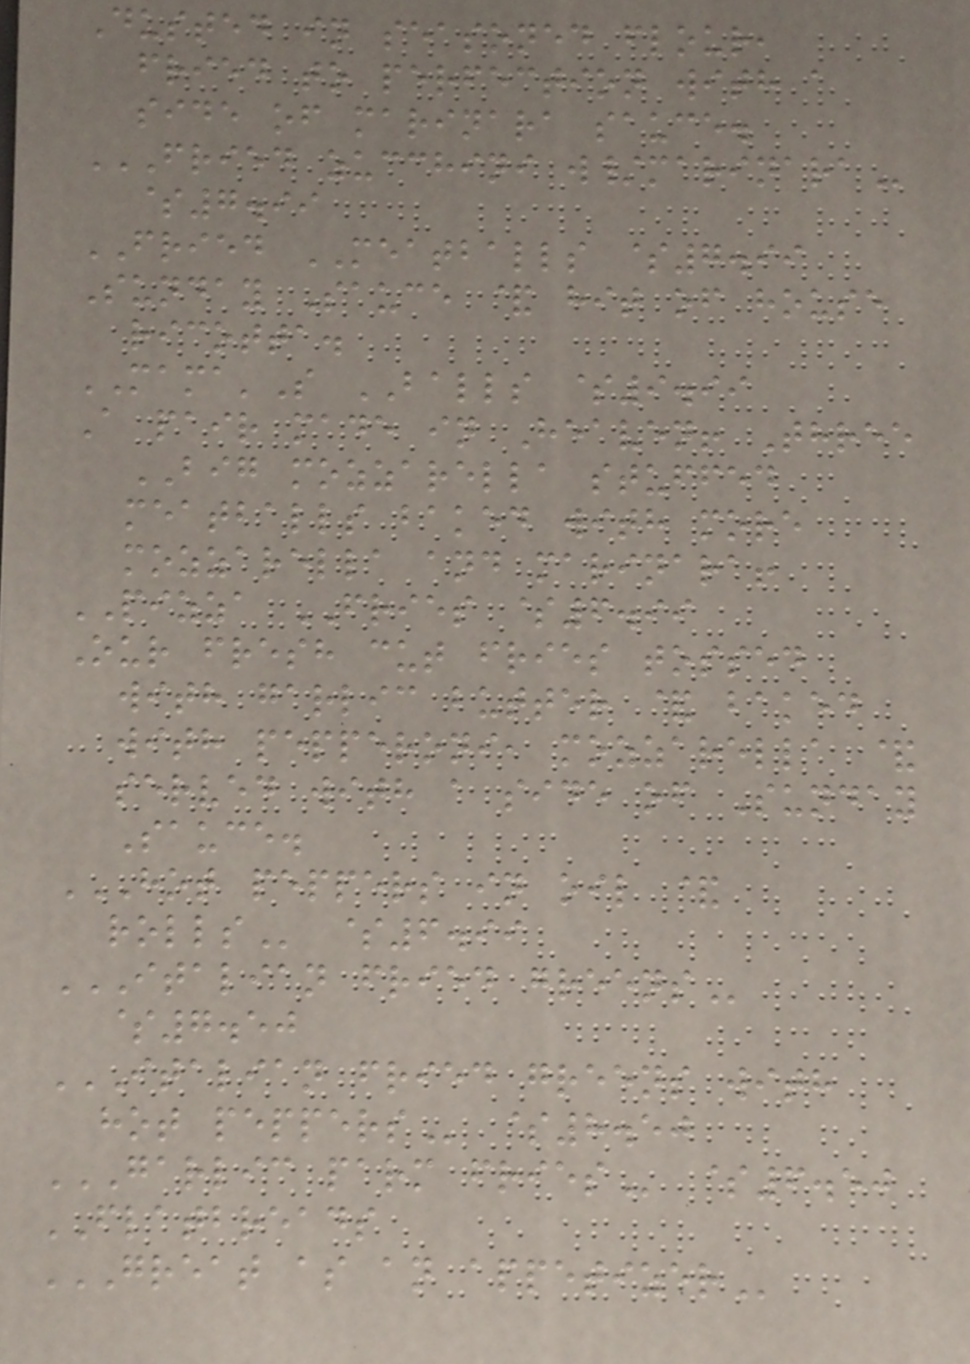Dusted in seasoned flour,
fried to perfection with a
side of marinara sauce.
FRIED ZUCCHINI W/MARINARA
$7.99
FRIED MEATBALLS $7.99
Sunday Sauce & hit of house
ricotta.
MAMA'S BALLS $9.99
A pair made in Heaven! Three
BIG mozzarella stuffed
meatballs baked with more
mozzarella and marinara!
PIZZA FRIES $6.99
Our fresh cut fries tossed
with garlic butter & baked
with pepperoni, mozzarella &
served with a side of Sunday
Sauce.
HOT PEPPERS IN OIL &
ROLLS $6.99
ITALIAN FRIED GREENS
$7.50
ITALIAN FRIED GREENS WITH
HOT PEPPERS $8.50
GARLIC PARM FRIES $6.50
FLATBREADS
GREAT AS AN APPETIZER
